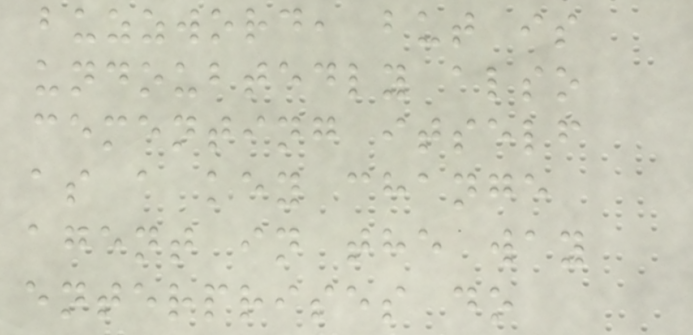buzzword, but is
undoubtedly also
cementing itself
as a key change
agent in the way
enterprises do
